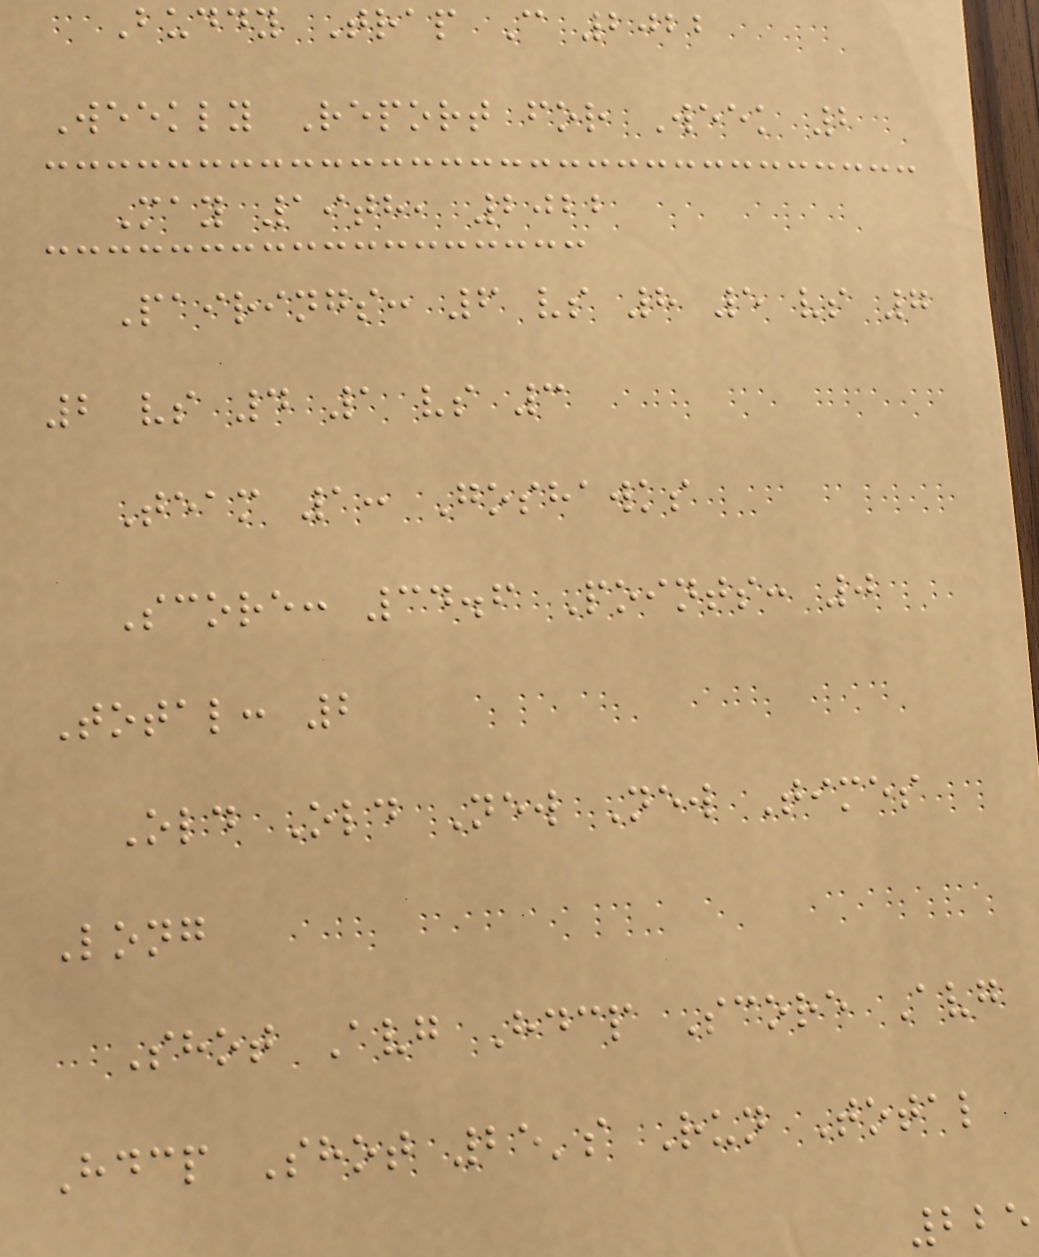Buddy Trap C 2022
Weekly Report for Week 2
May 19th, 2022
Pairings: 6 vs 8 5 vs 7
2 vs 4 1 vs 3
Team 1: Goshawks
Score: 34.6 Points: 0
Total: 2
Old Old New New Times
Long
Shot Avg Hdcp Score Avg
Hdcp Shot 25's Run Total
225
